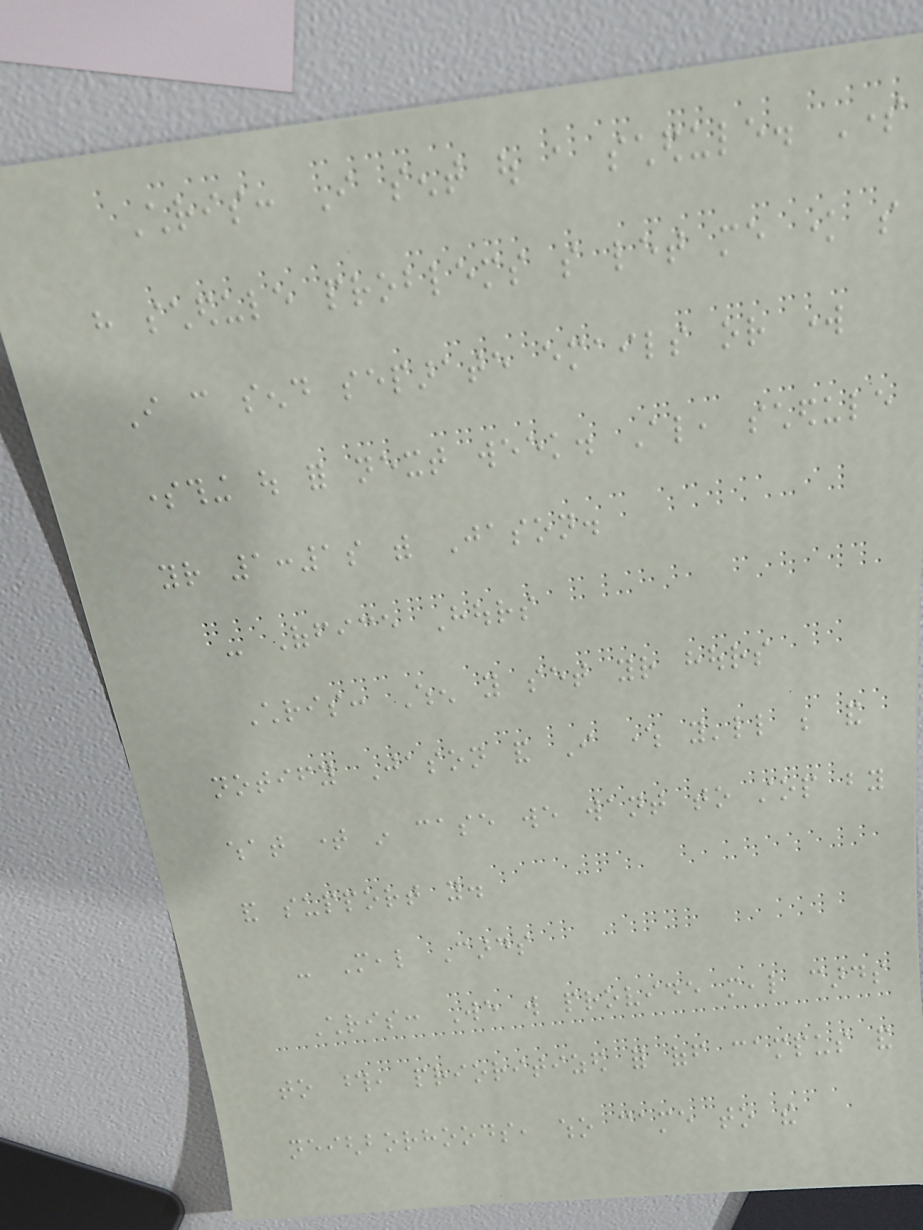Chris: I sent out a schedule. Some
have schedule problems so let me know so
I can send separate emails or work
something out for next week. Also, schedule
your 1:1s with Jason.
- Office Hours
Chris: When you set your hours
notify Jason and I where you'll be and
what time in case we want to stop by
and support you.
- Meal Cards
Chris: We will provide meal cards
to those, prioritized for off campus and
neighborhoods, who came to the
